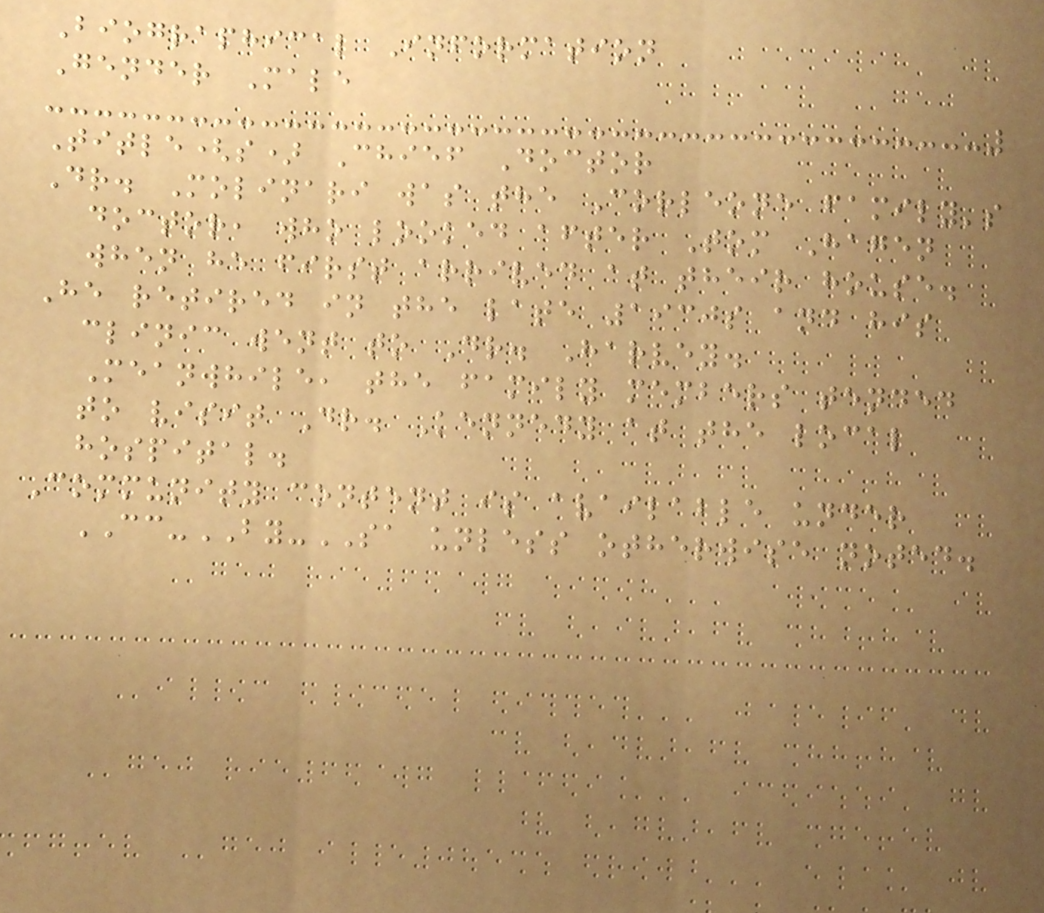Biographical Information
Gender Male
Title(s) Chief Doctor
Dr. Molinari was the Corleone family's
doctor, who looked after Tom Hagen
when he first arrived at their house.
He retired in the late 1930s and his
clinic went to Dr. Harvey.
Meanwhile, the family members tended
to visit Dr. Kennedy at the local
hospital.
Community content is available under
CC-BY-SA unless otherwise noted.
